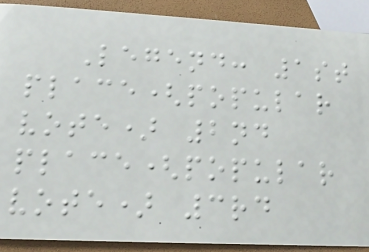Legend: 1st
place(popular
vote) 2nd
place(popular
vote) 3rd
